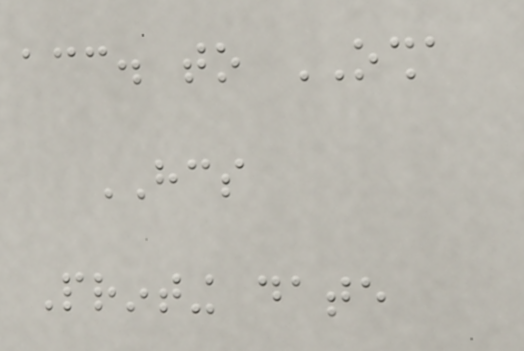acc. to OSHA
HCS
Printing date
